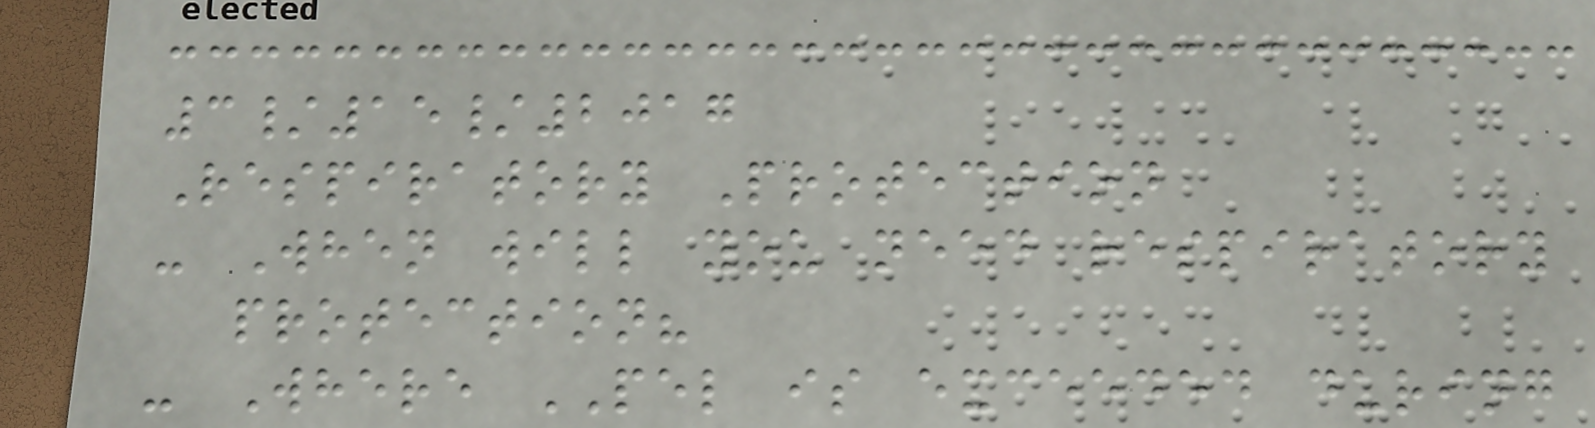3/15/2017
Respiratory Protection
- When will you need respiratory
protection?
- Where PEL is exceeded during
